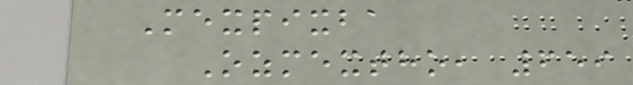Mexpixba
Ozmextho, 659
